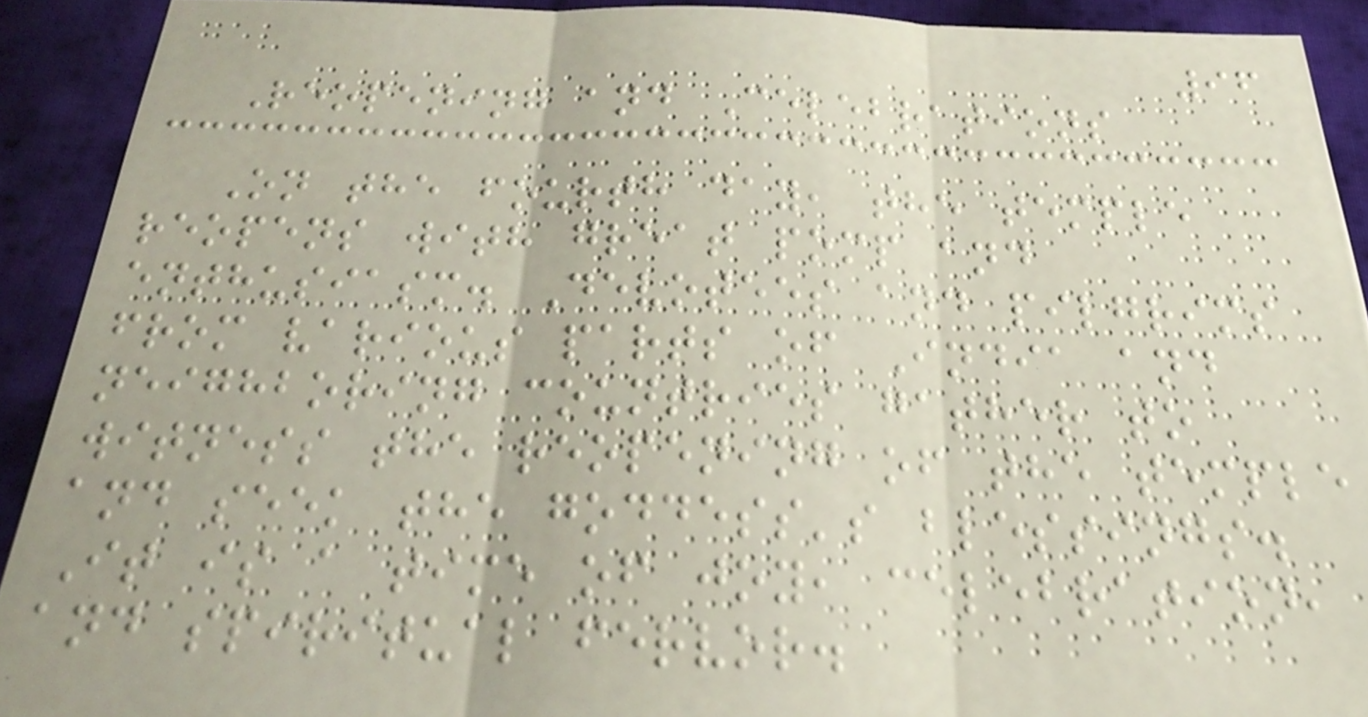96
Reopening and Celebrations
On the fourth day, the temple
reopens with great pomp and
enthusiasm. Devotees and pilgrims
from various parts of India and
neighboring countries gather to
witness the reopening of the temple
and seek the goddess's blessings.
It is a time of joy, celebration,
and spiritual fervor.
